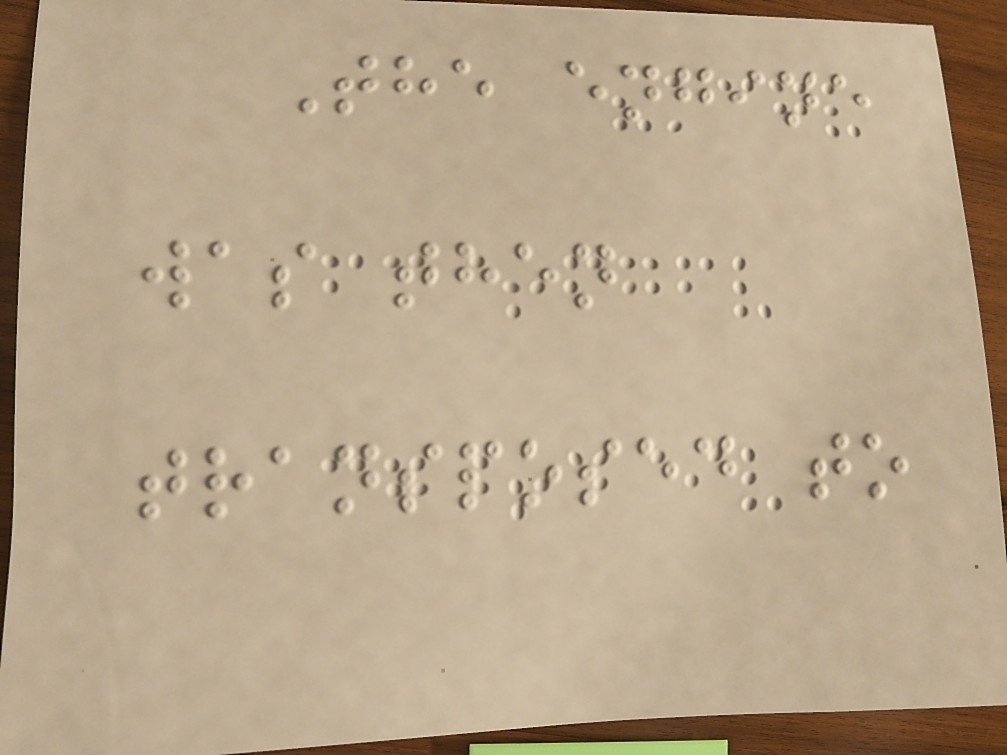The engine
was then
transposed to
